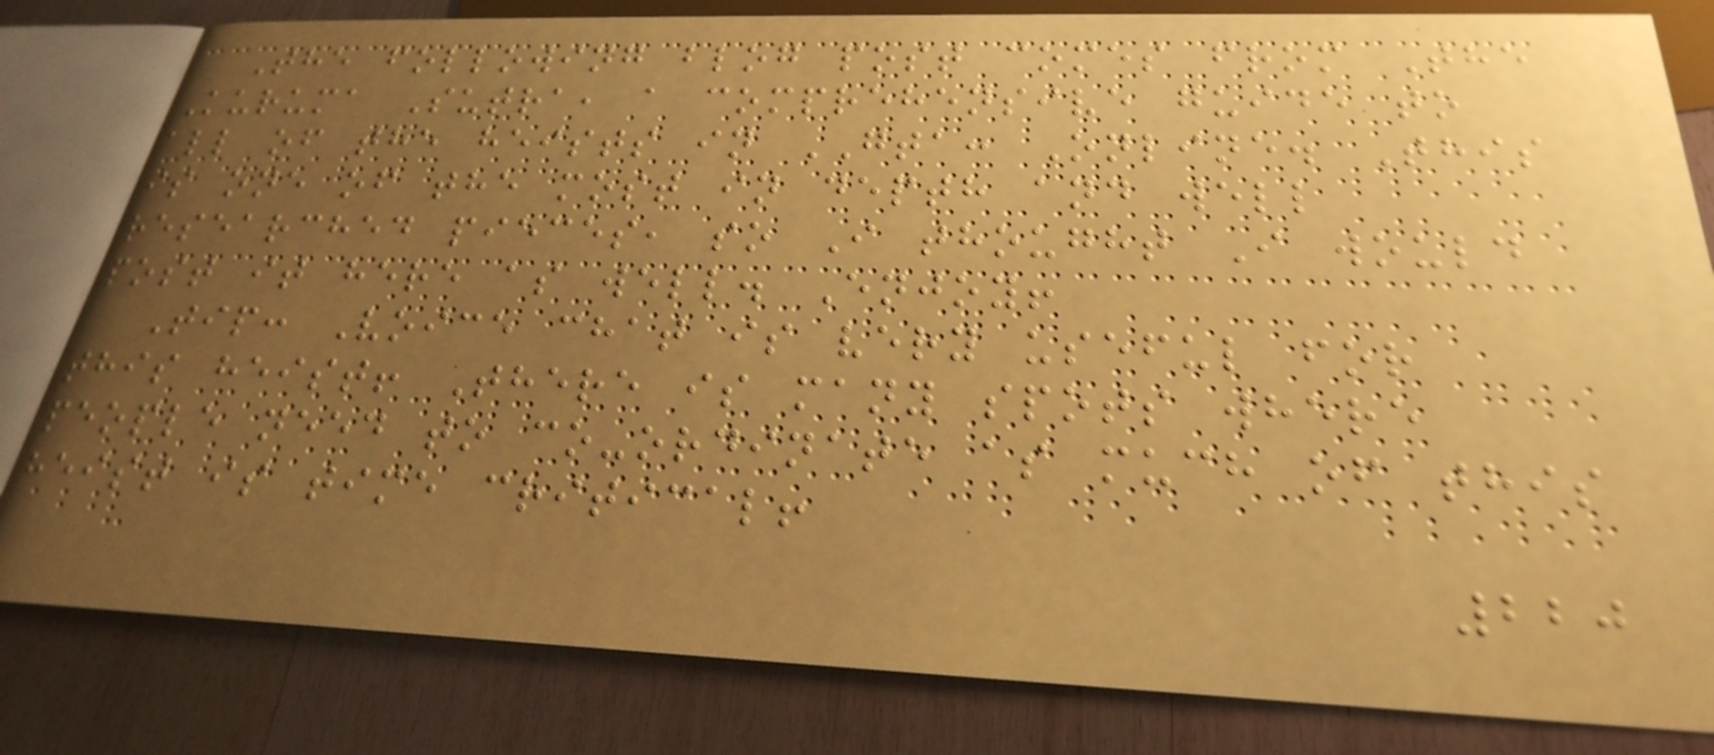The following blog post comes from The
Kuruma Sutra, a comprehensive guide to
all of the heists in GTA: Online. This
is one of the most in depth and well
researched pieces, so I thought I would
post it here as well. Enjoy!
Tip: Voice chat is very useful for
this heist! There is many spots where
people need to co-ordinate as much of this
heist is time critical!
220
